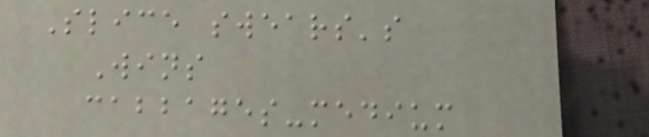Slice swears's
Wins
cabbages-medium
